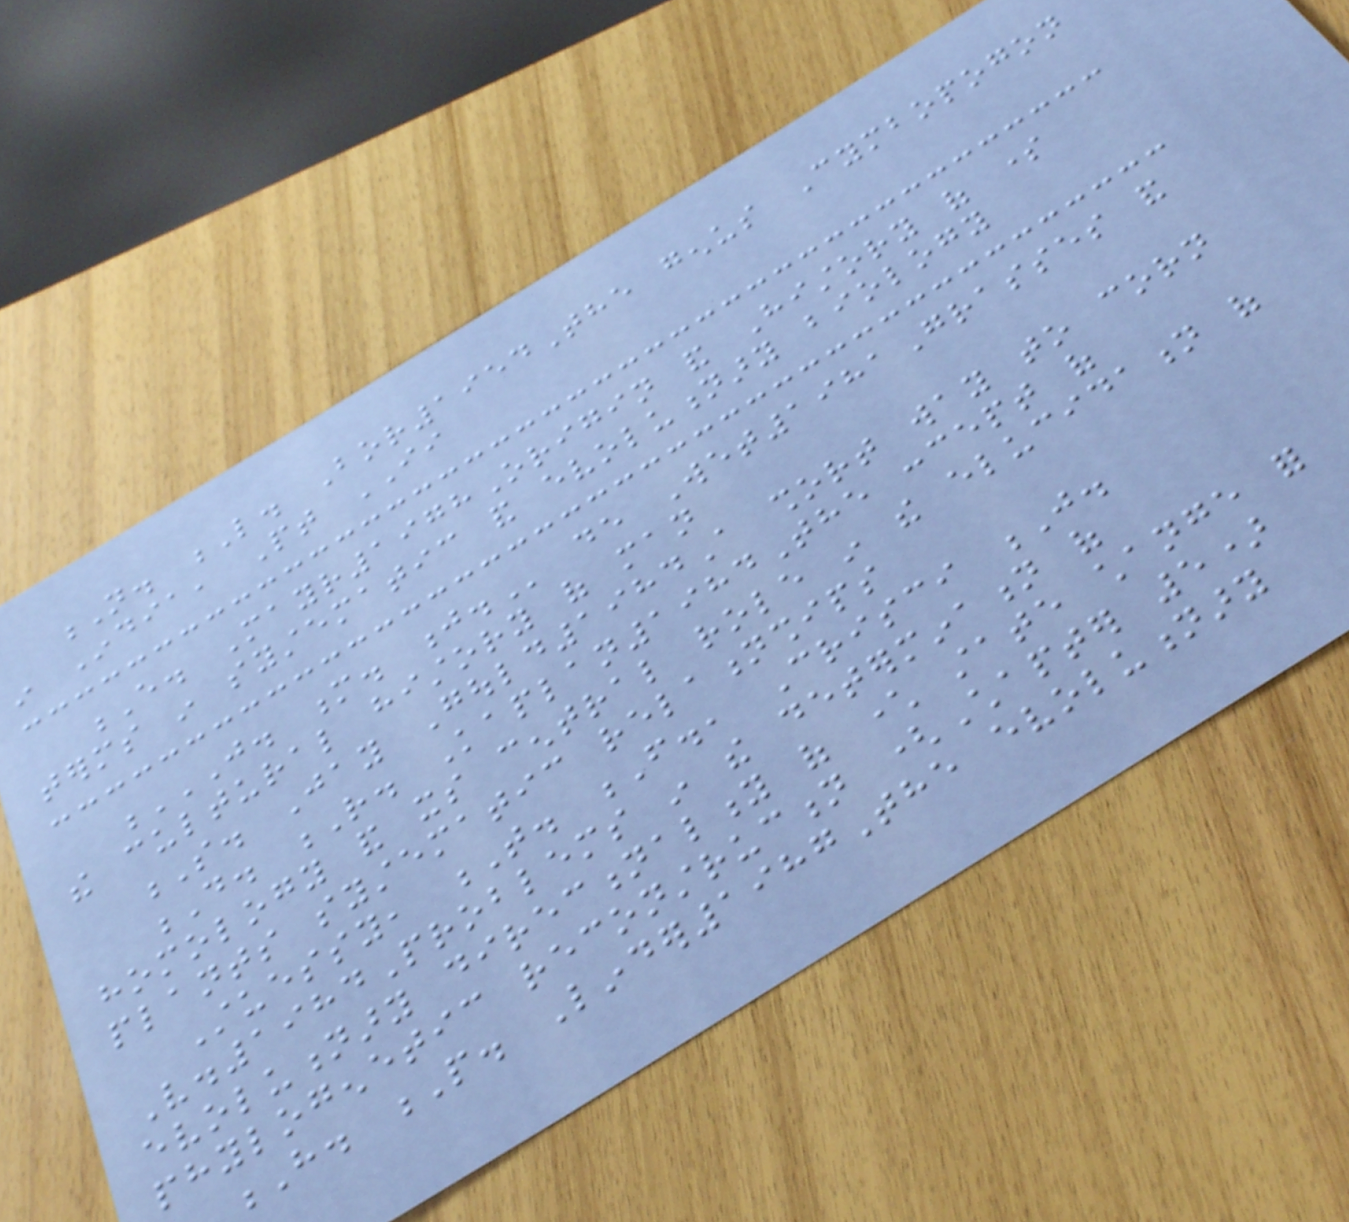N. L. Bor1954The genus Cymbopogon
in India, Pt II
E. Mayr1978Origin and History of some
terms in systematic and evolutionary biology
J. M. J. de Wet1981Grasses and
the cultural history of man
S. Jay Gould1984A short way to corn
D. R. Kaplan1984The concept of
homology and its central role in the elucidation of
plants systematic relationships
Stuessy, T. F., Crisci J.
V.1984Problems in the determination of
evolutionary directionality of character state change for
phylogenetic reconstruction (Chapter 5)
H. P. Linder1987The evolutionary
